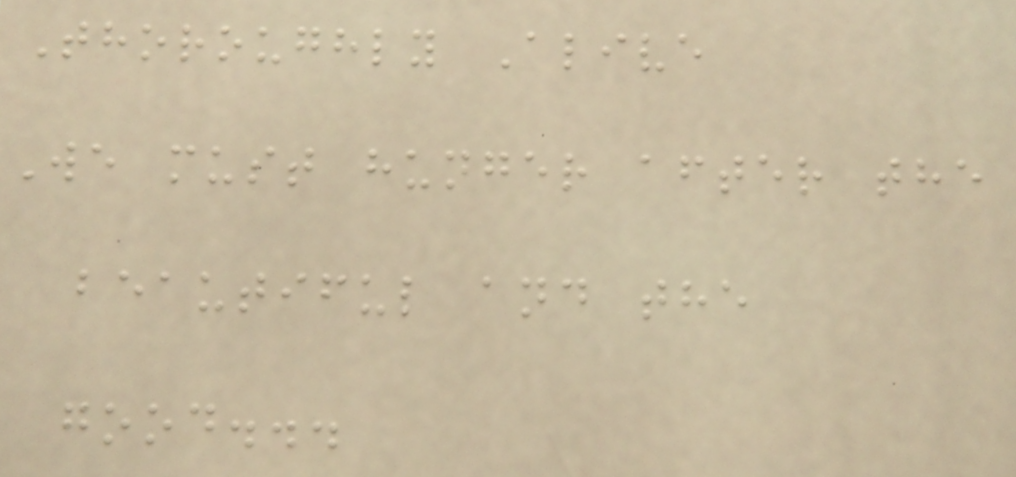Thoroughly Alive
We must hunger after the
beautiful and the
good...
